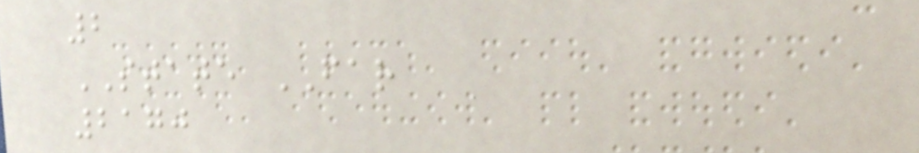2
STATE FAR
2170
